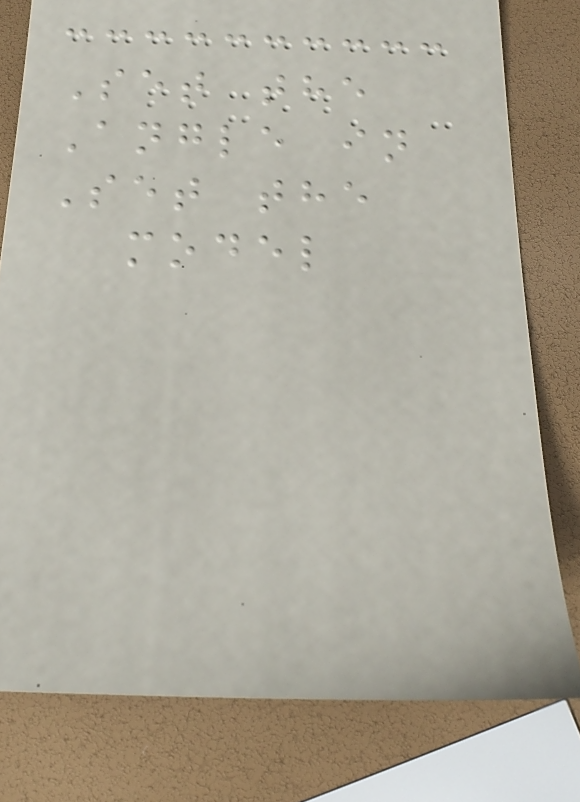Set the
Angle in
Set the
model
